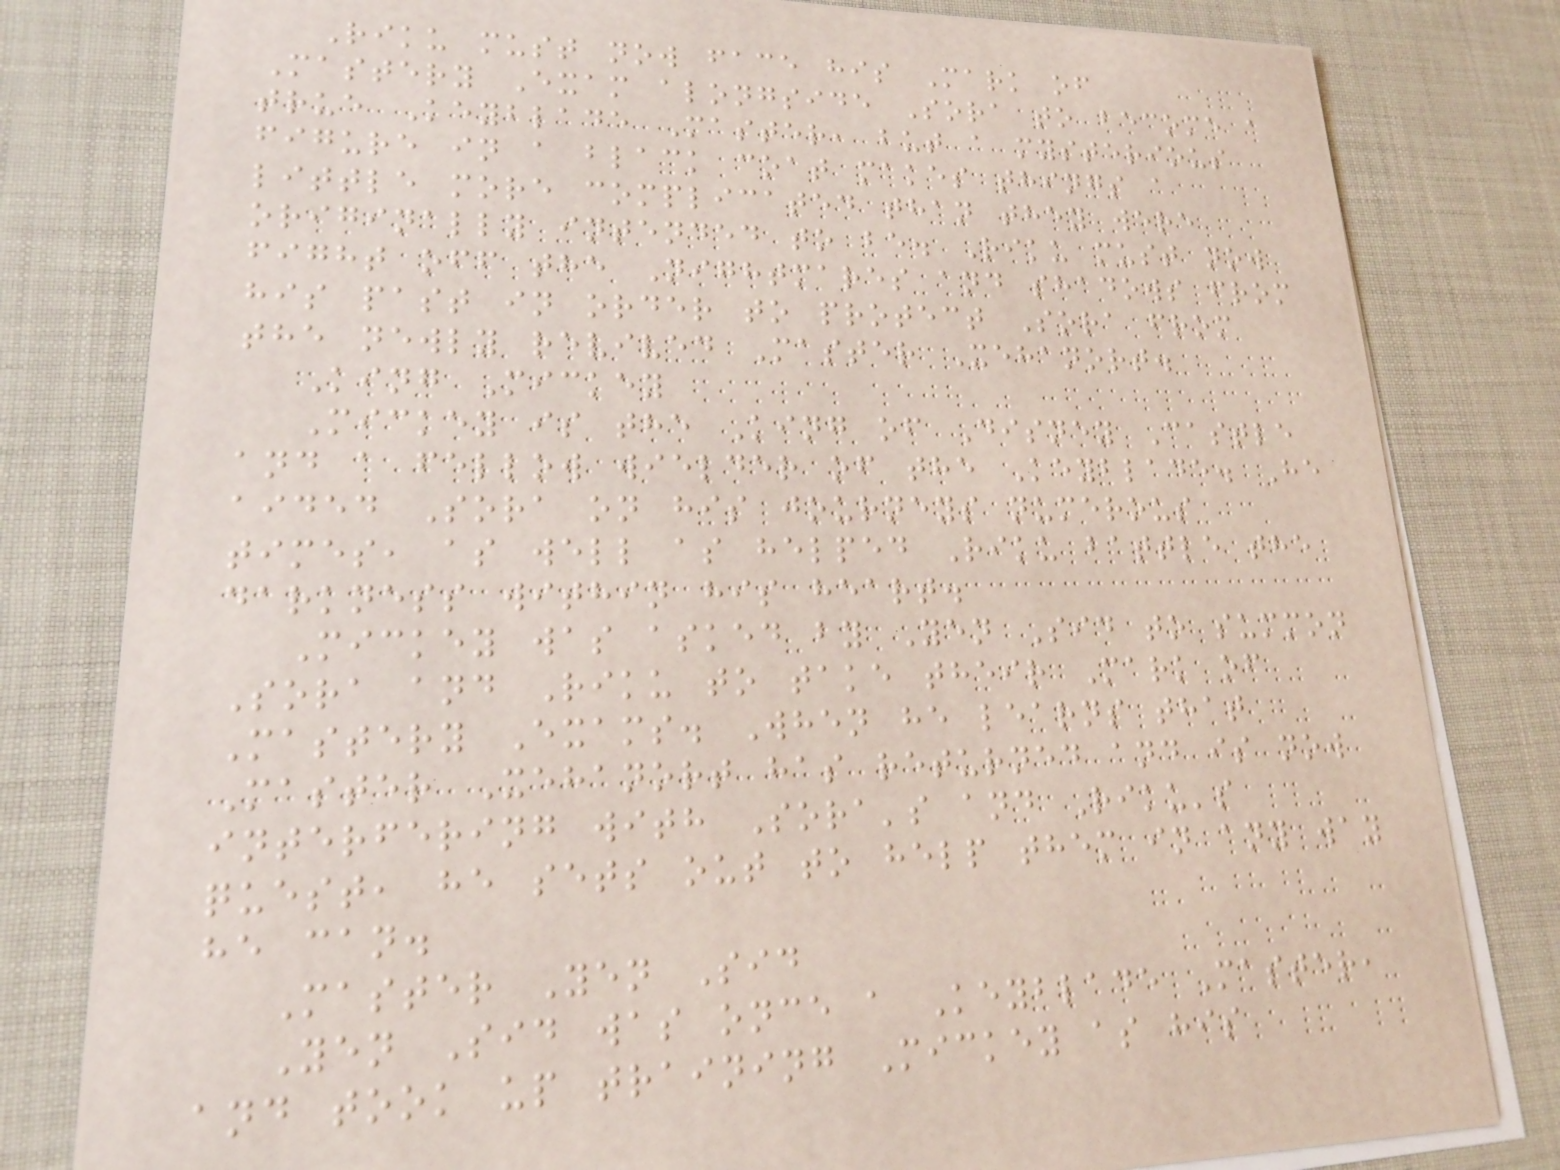Riku must now face his Mark of
Mastery Exam alongside Sora to become a
true Keyblade Master, but a mysterious
figure in a black coat makes things a
little more complicated than they were
originally intended to be. Riku must now
fight off the Nightmares and shadows from
his past in order to protect Sora from
the newly revived Master Xehanort.
King Mickey
Mickey is the King of Disney Castle
and a fellow wielder of the Keyblade. He
aided Sora on his journeys numerous
times, as well as helped Riku battle the
darkness within his heart.
Mickey was asked by Yen Sid to summon
Sora and Riku to take their Mark of
Mastery Exams. When he learns that
Master Xehanort has returned and is now
interfering with Sora's and Riku's
quest, he sets out to help them in any way
he can.
Master Yen Sid
Yen Sid was once a Keyblade Master,
and took up training Mickey as his
